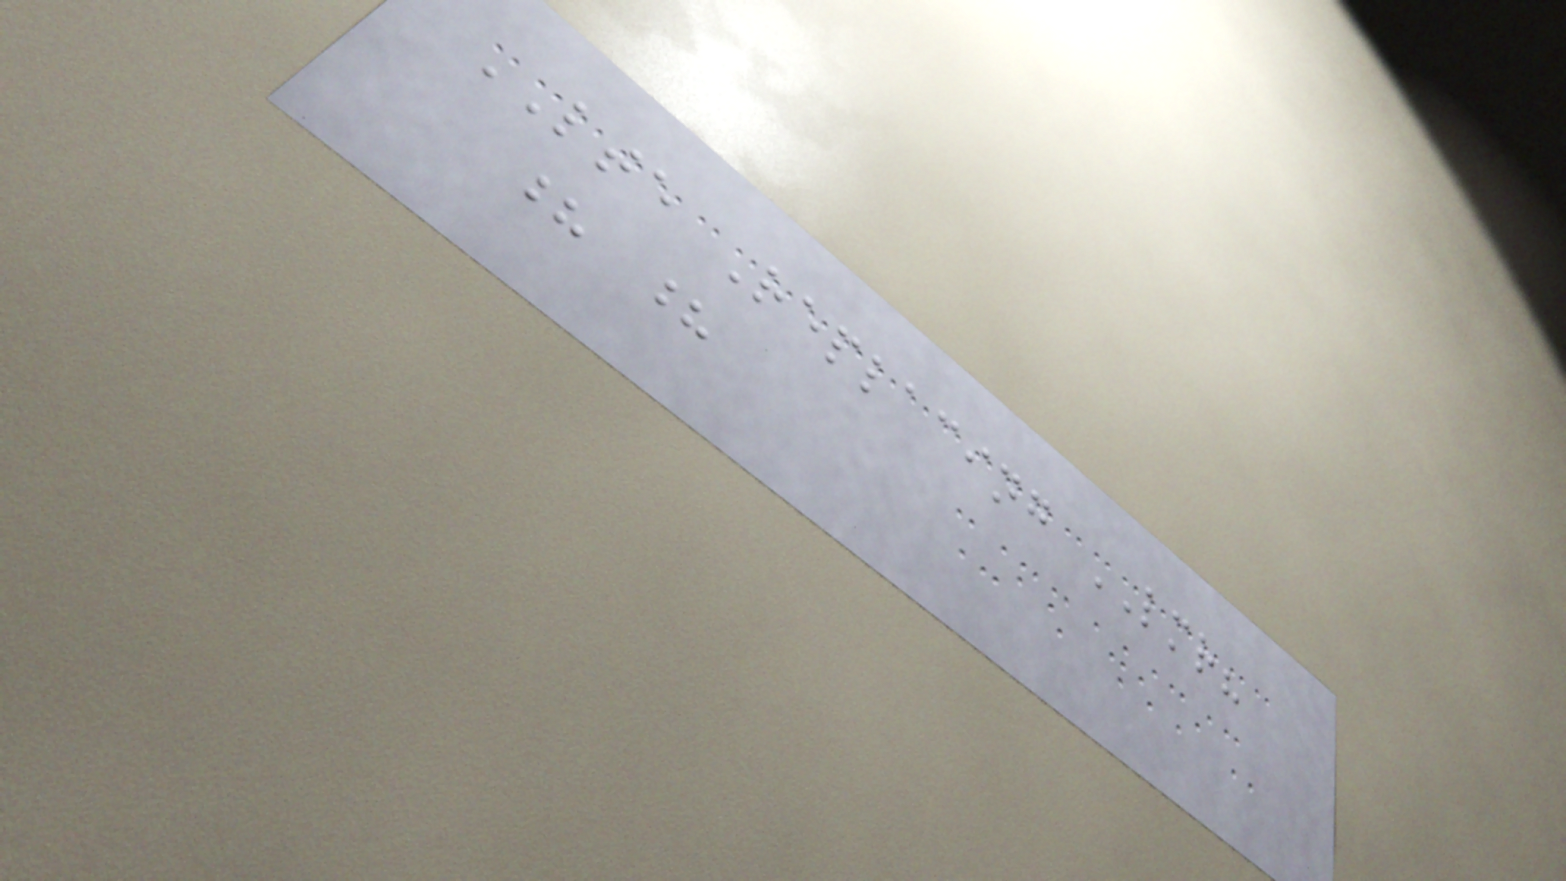LTE Replacing LMR?
? ?
